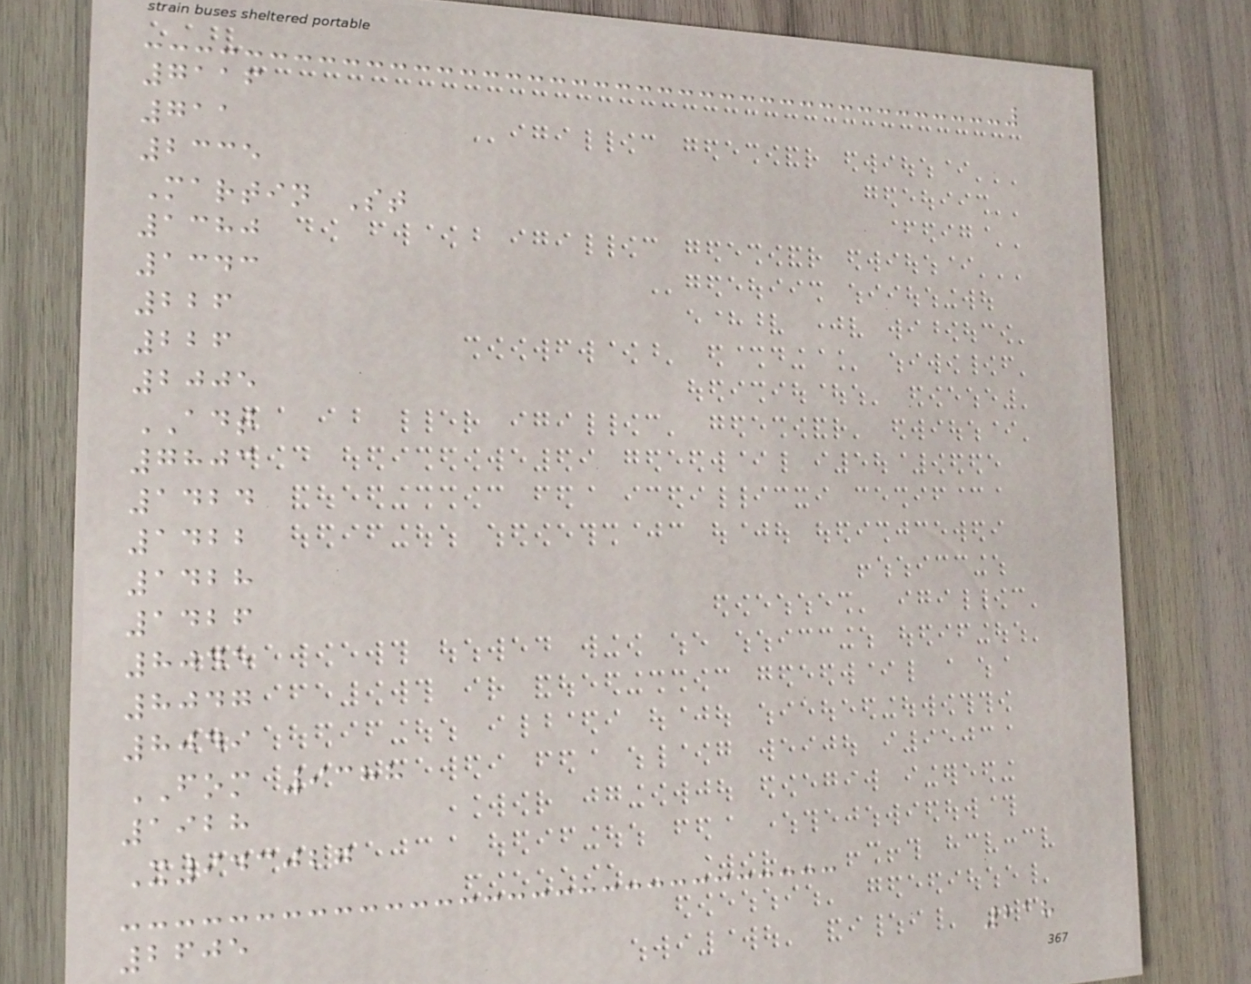7116
711
2335
Martin St
1380
1343
226
226
2005
ADT
7803
1424
1422
1428
1426
8045
8047
8049
FOM 9388
1928
X943027
2605
218
